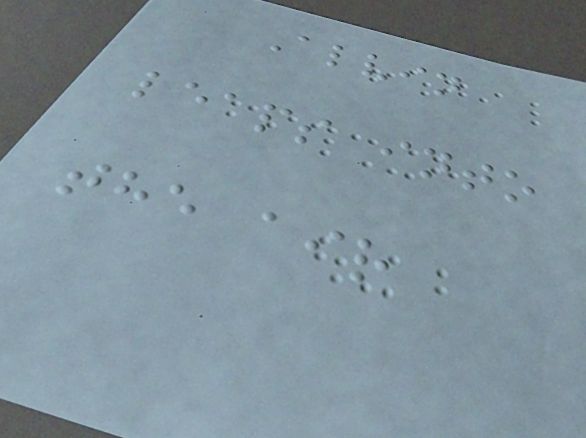Alvin
leaps into
the air
